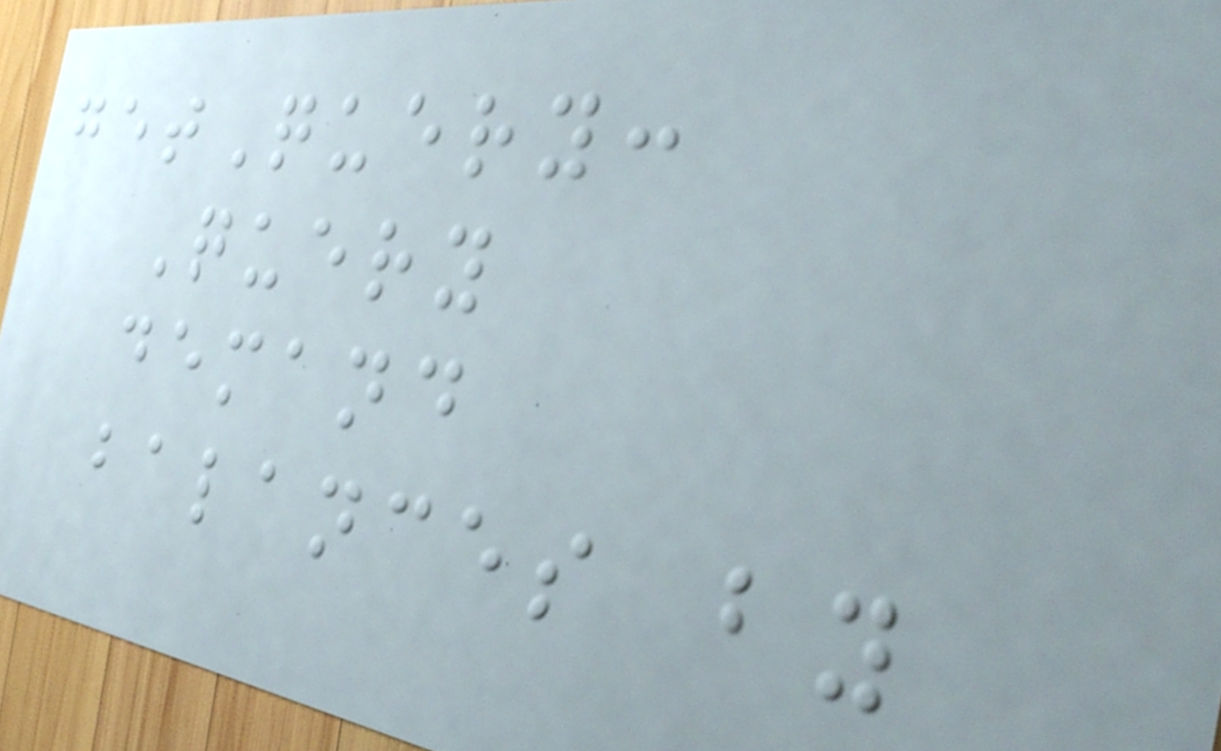getQuery:
Query
demand
balances by
